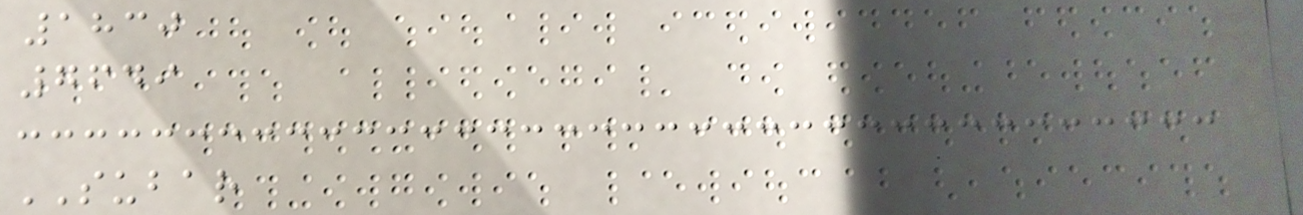1830
7649
SUBAR
